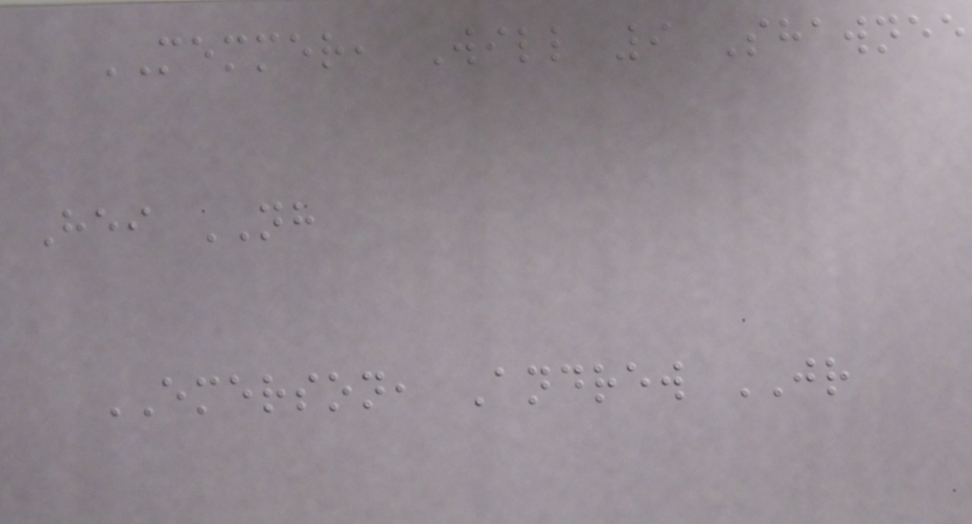MEMMER, Will 9 Shawnee
Hei NH
EMERSON, Andrew JR
